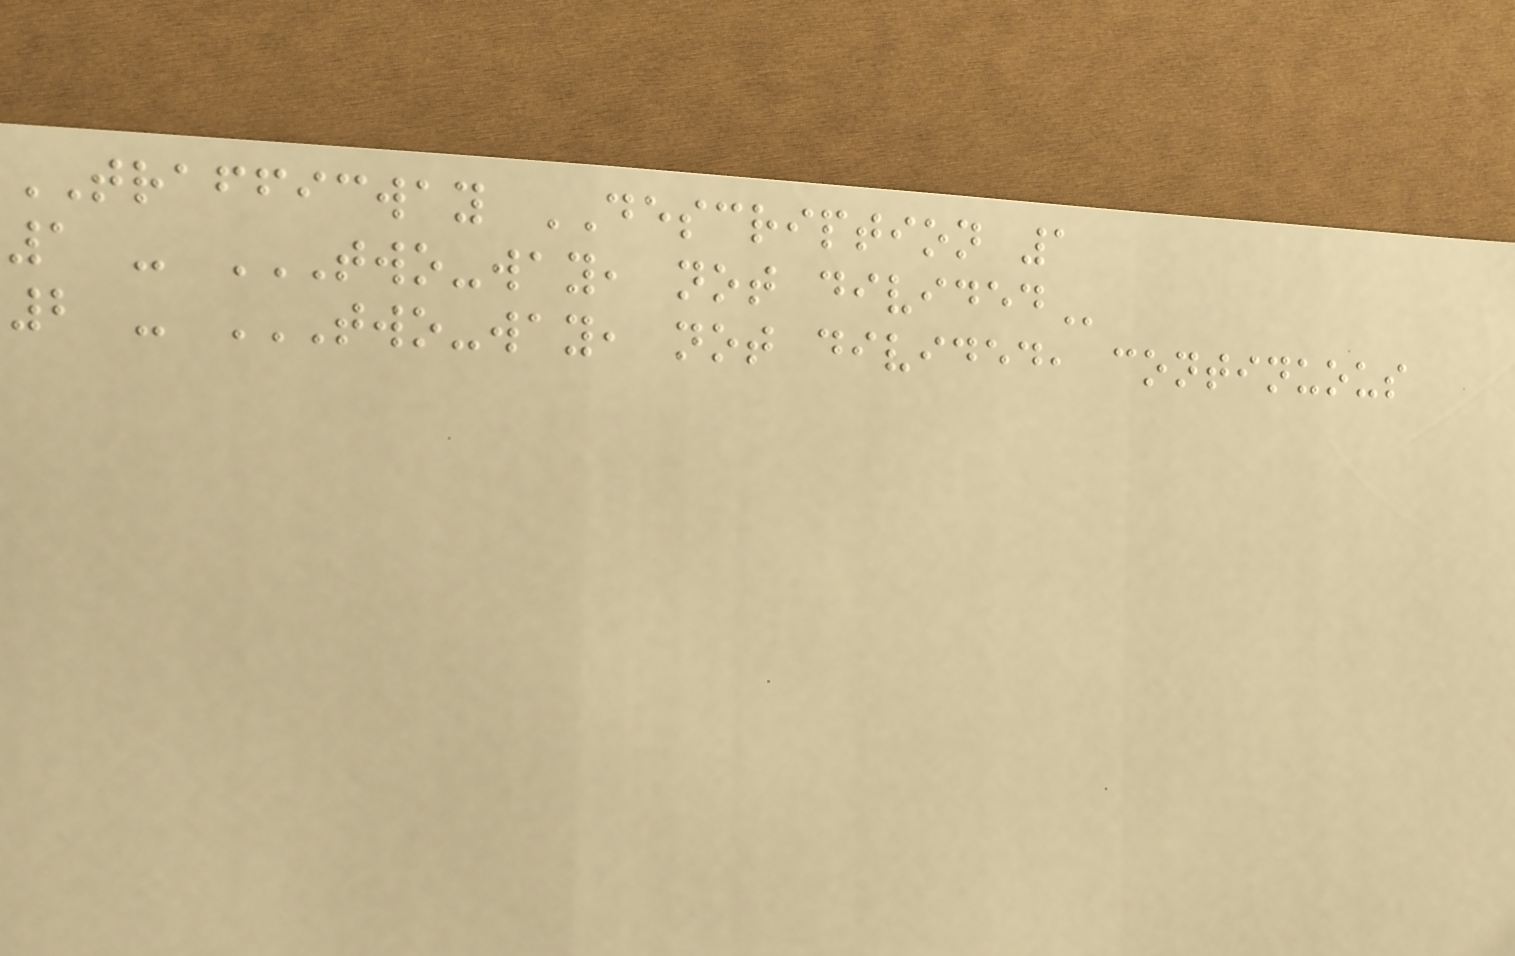TRAFFICWAY DESCRIPTION 1
1 - TWO-WAY, NOT DIVIDED
2 - TWO-WAY, NOT DIVIDED, CONTINUOUS
